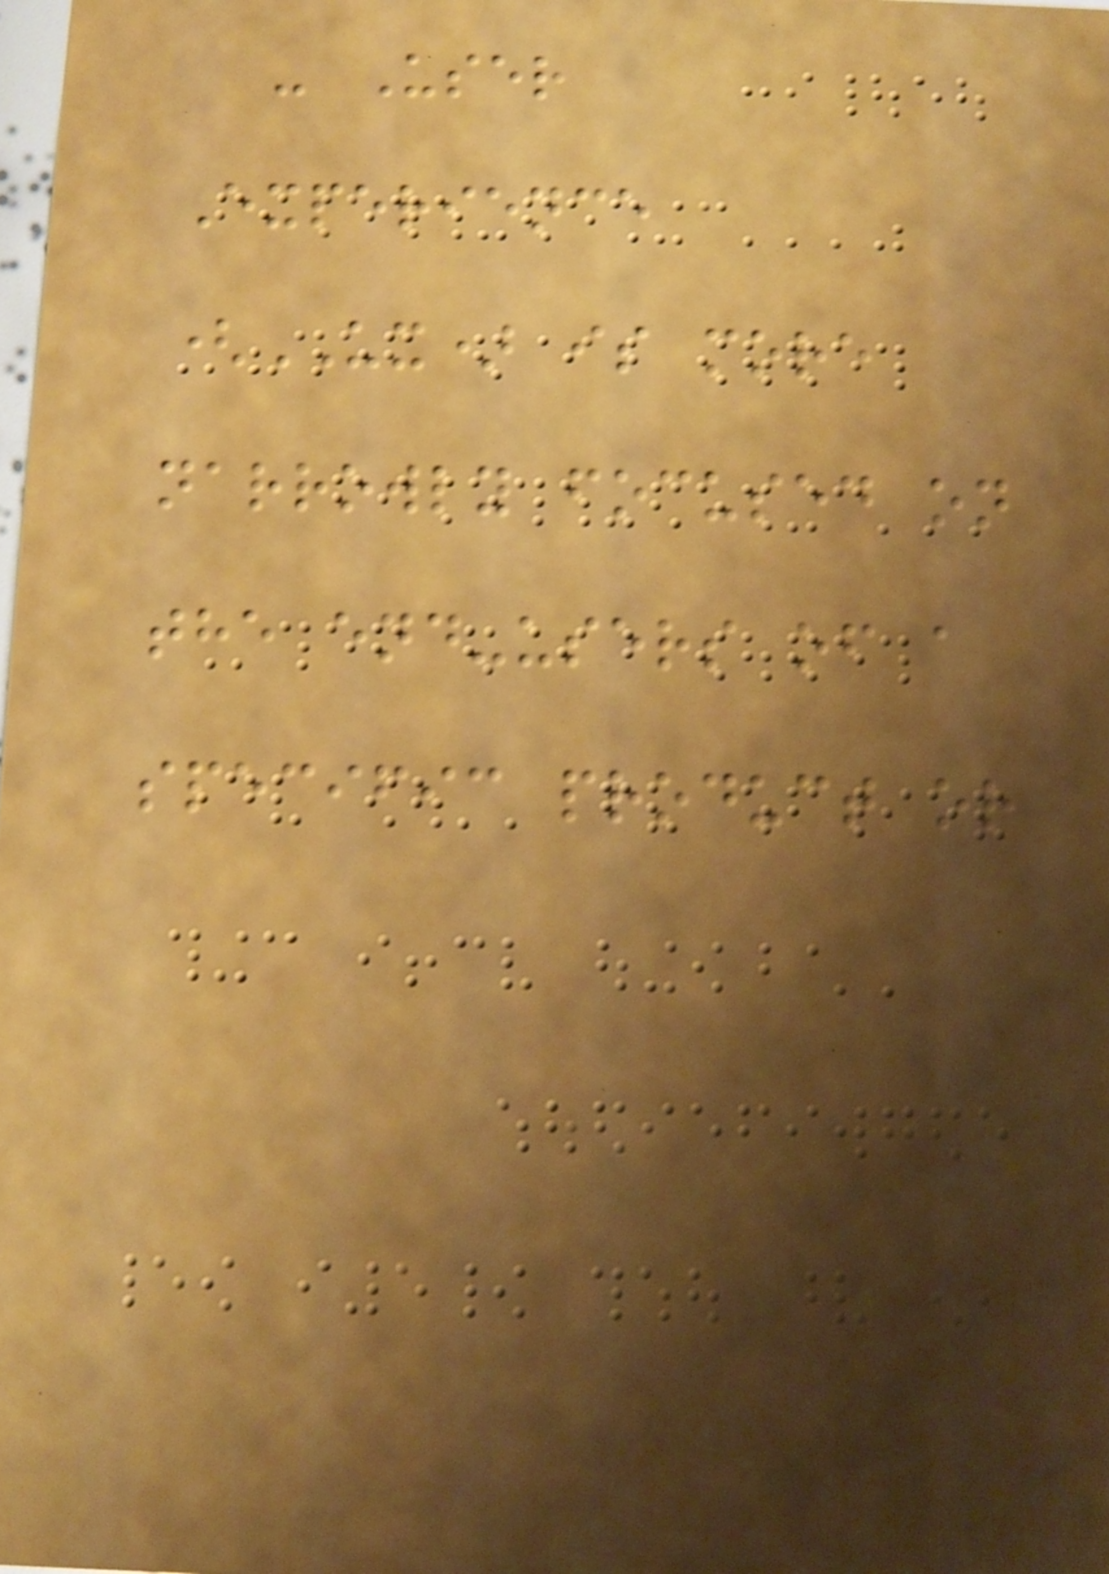- User
Experience
(UX) is more
narrowly focused on
the end-users of a
specific product or
